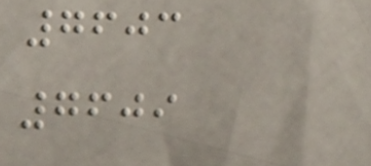7603
7609
